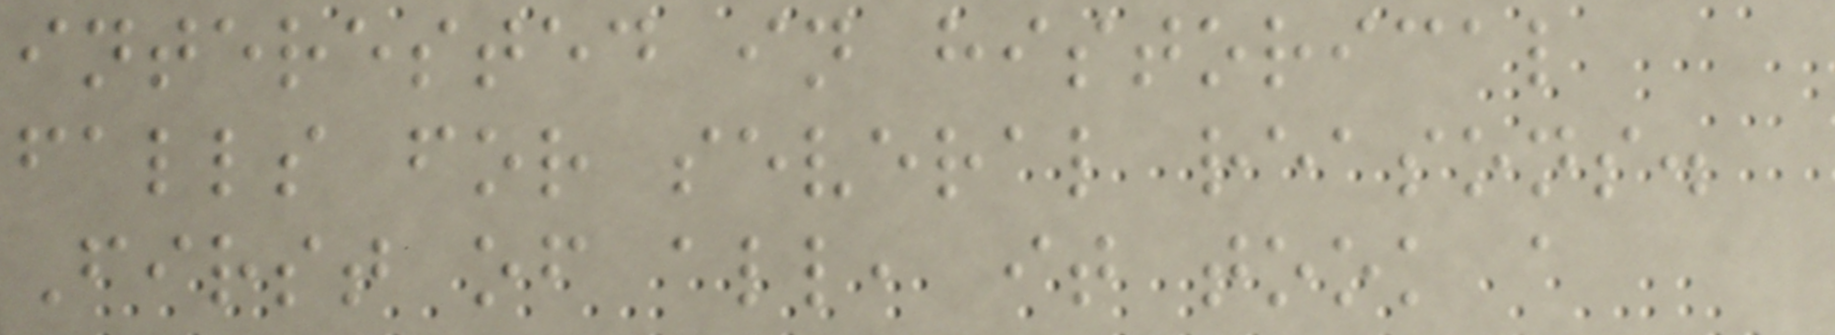interested in historical
falls for several reasons.
First of all, it took a
